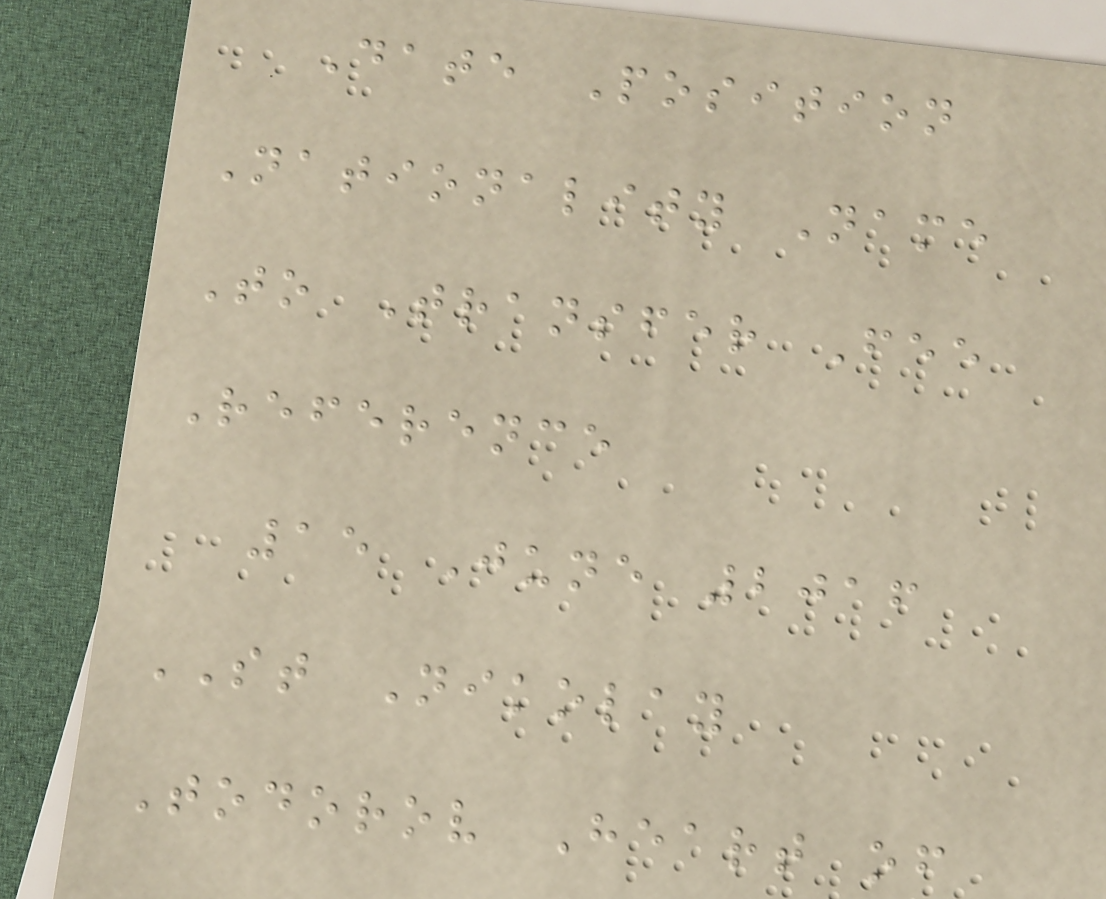Date Position
Nationality Name
To Transfer Fee
Reference
15 June 2016
ST Nikolay
Todorov Heart of
